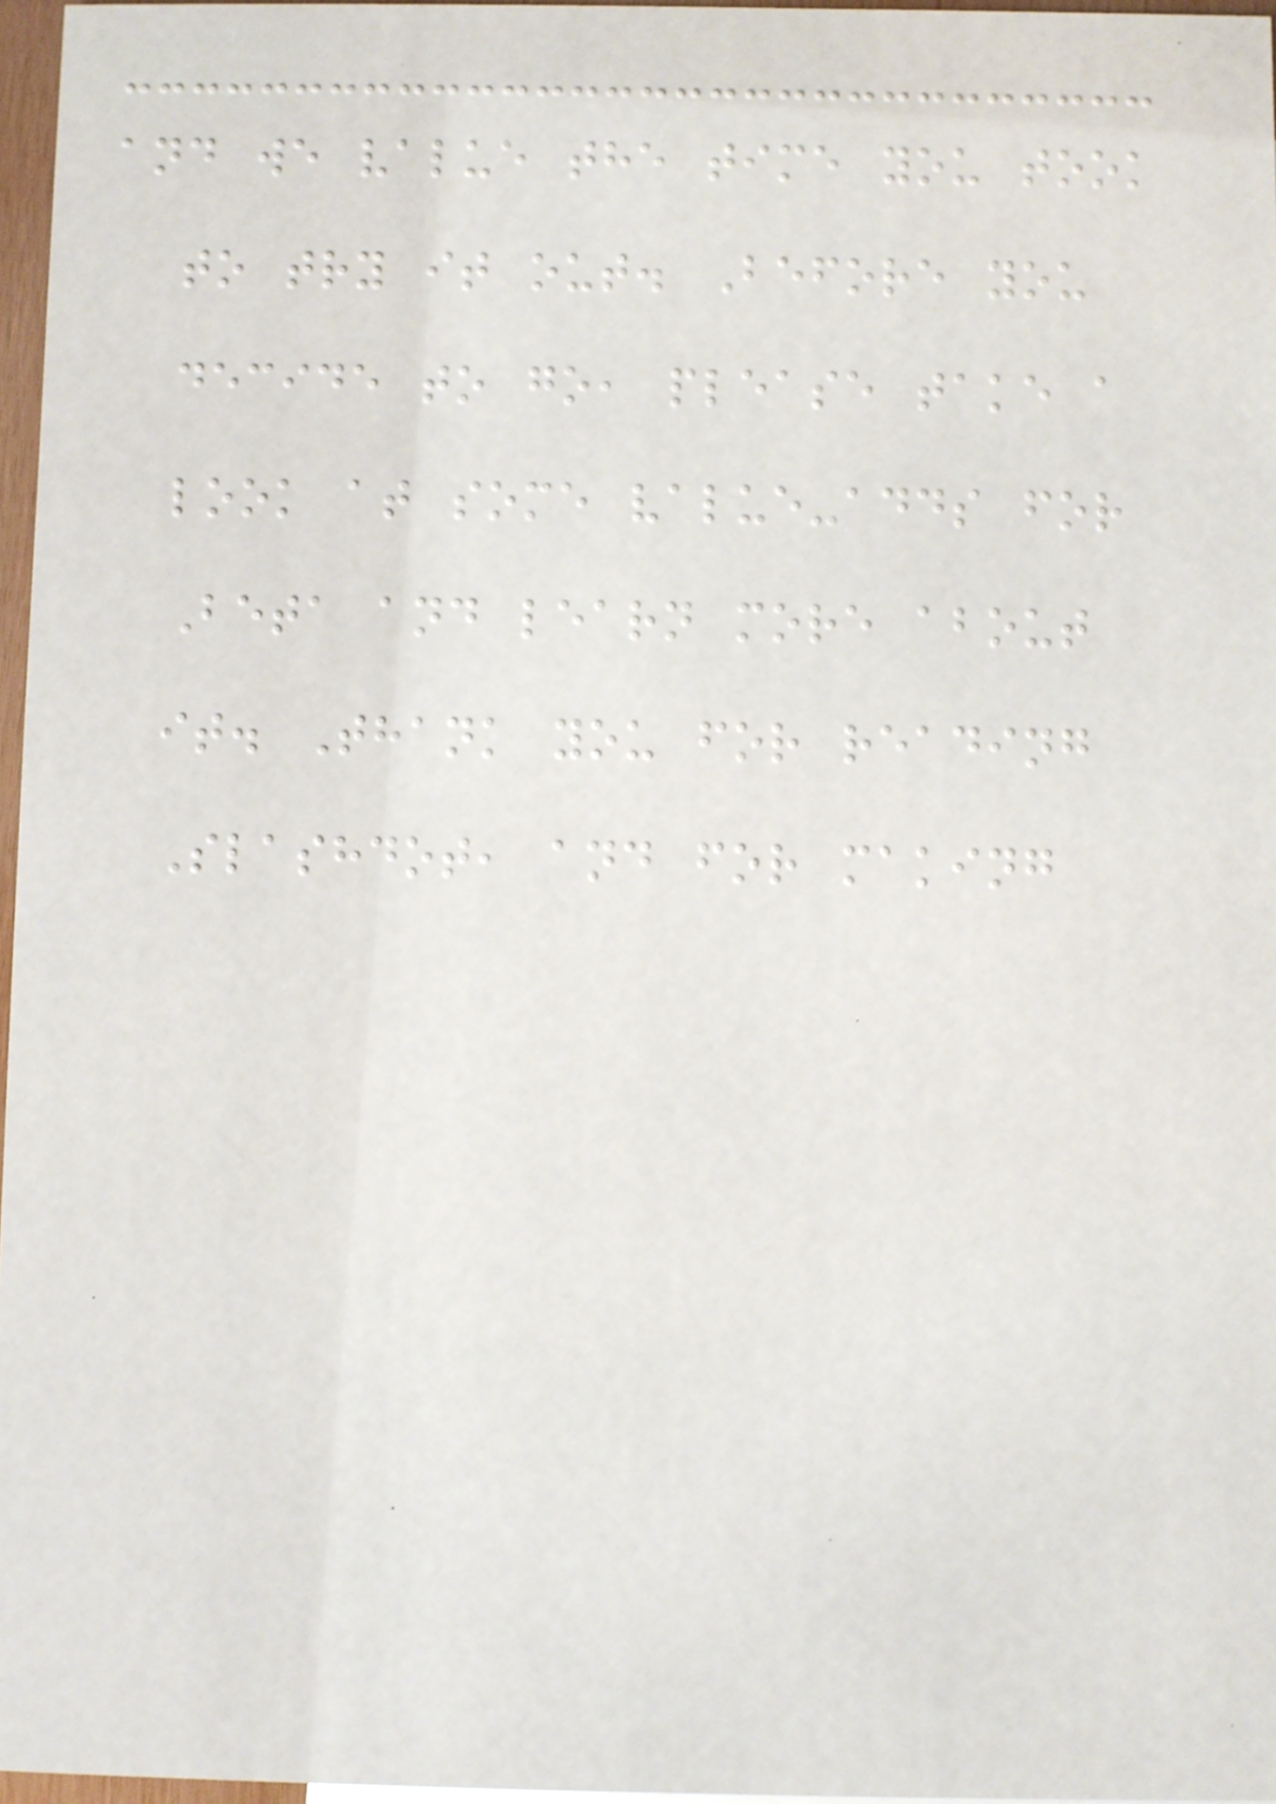and we value the time you took
to try it out. Before you
decide to go, please take a
look at some value-adds for
Beta and learn more about
it. Thank you for reading
Slashdot, and for making
